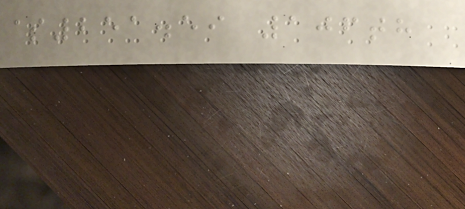$251.59 106th
